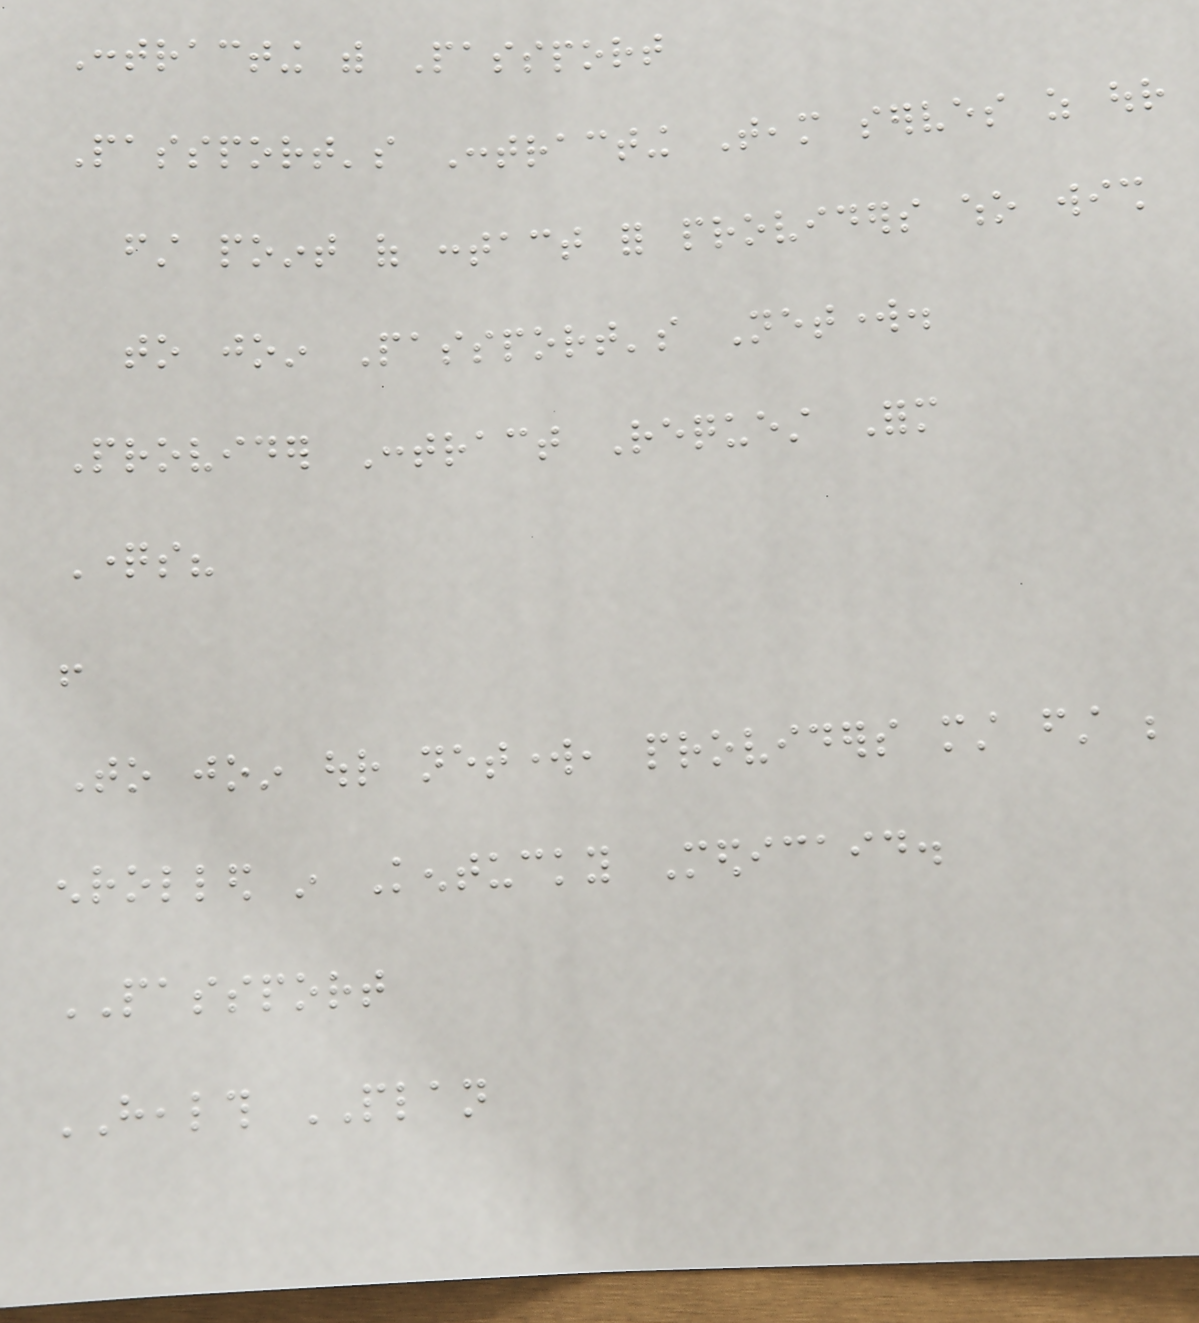Contracting with Passport
Passport's Contracting Team serves as our
first point of contact for providers who wish
to join Passport's Network.
Provider Contract Request Form
Questions?
!
To join our network, providers must first be
enrolled in Kentucky Medicaid.
PASSPORT
HEALTH PLAN
